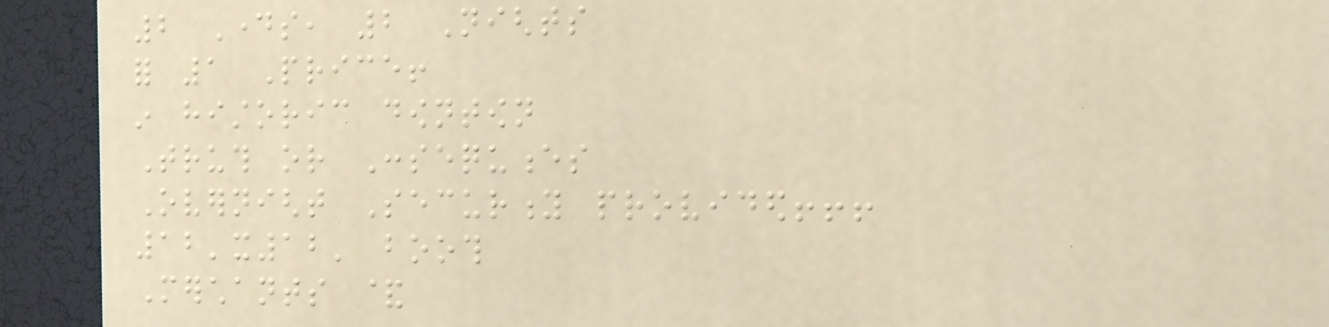2 Days, 2 Nights
for 1 Price!
in historic downtown
Truth or Consequences
Overnight Security provided!!!
12'x12' booth
Merchants &
